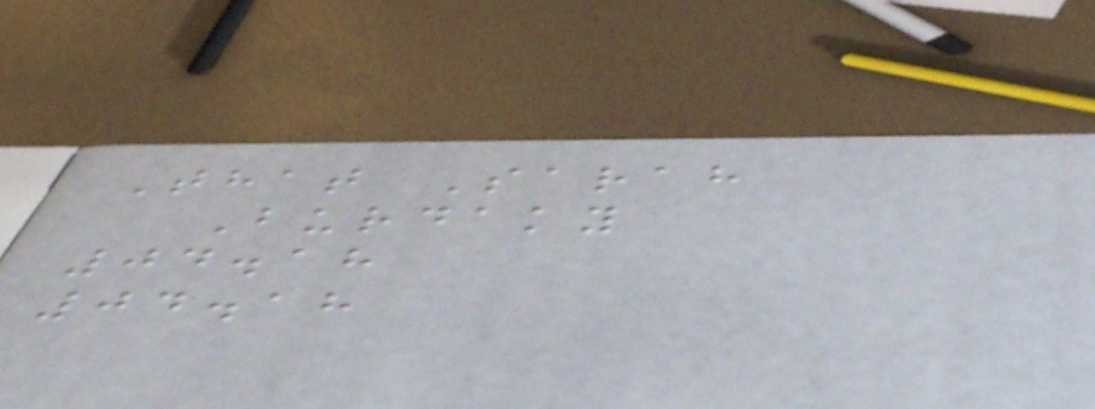That Sarah
Burdaky
04.18
04.18
